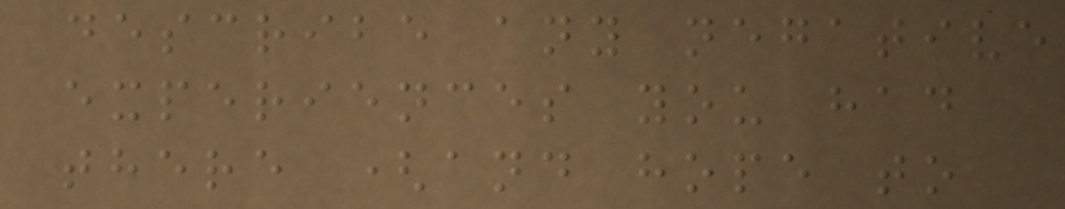describe any negative
experiences you had
there (and hope to
